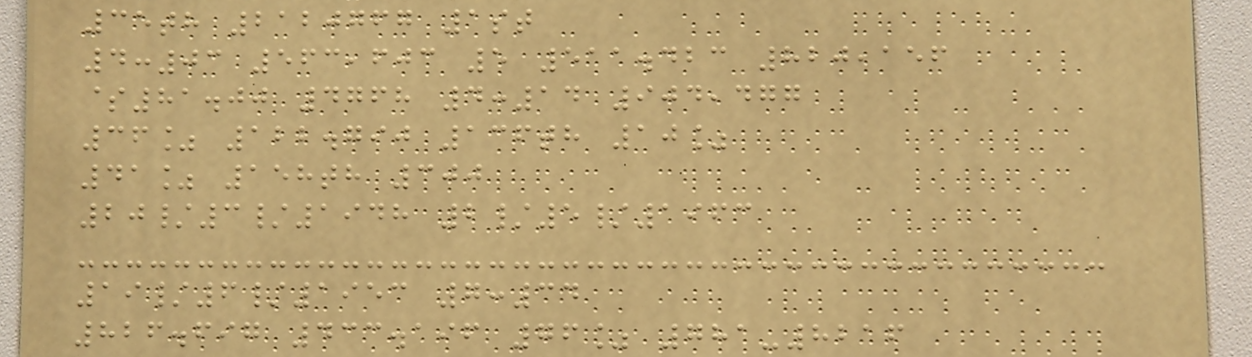35th 2120767 1st
4:03 563,603 5 511.423 820,156
$81.00 4768 4:14 904,477
36% 122.790 136th 10%
41% 158th 300
20/3/1948 2/5/1963
19/6/1953 7:34
826.697 433.196 76% 781-8216
